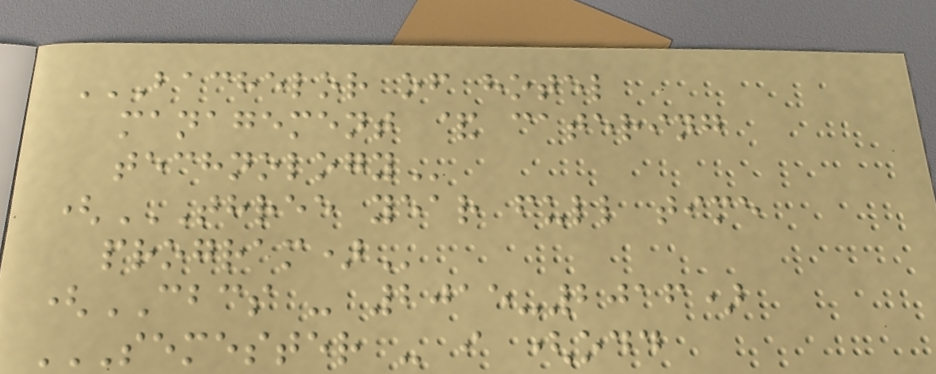BACHELOR OF HOTEL
MANAGEMENT & CATERING
TECHNOLOGY
(THREE YEAR FULL TIME
PROGRAM)
(CBCS - 2015-2016)
SEMESTER - I (ODD
